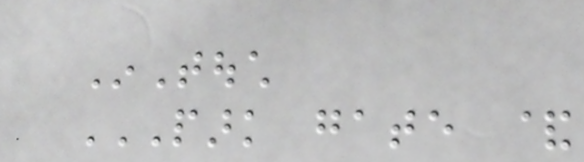InTouch
PARK GATE &
